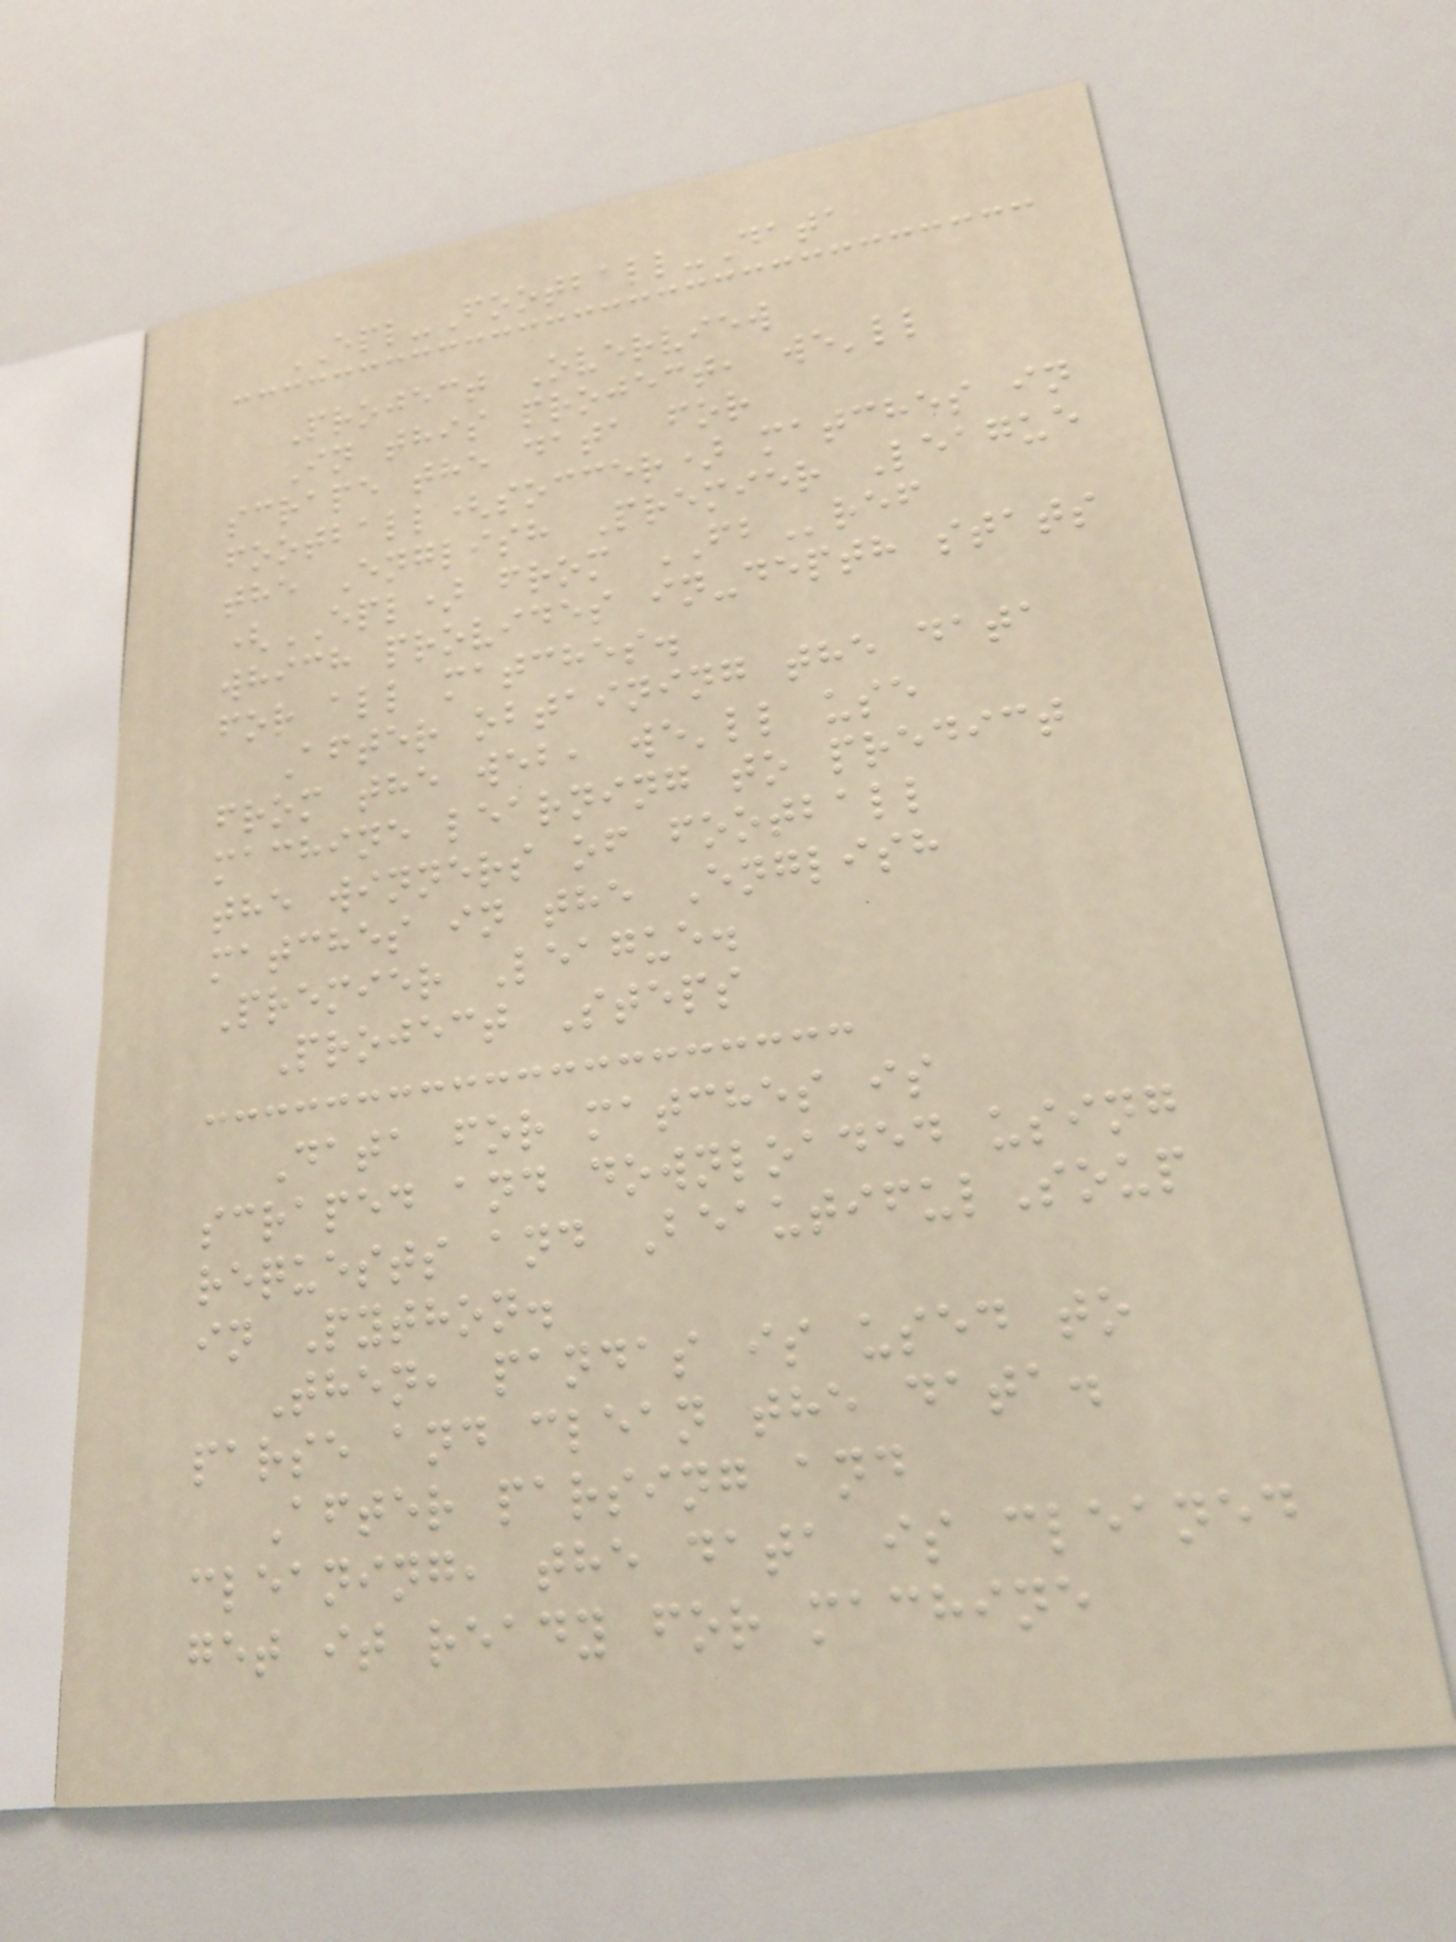EPL-Football-Data
Project Overview
In this project, we'll
scrape the data for
football(soccer) matches in
the English Premier League
(EPL) from FBref
which provides in-depth stats
for all matches.
After obtaining the data
from the web, we'll use
machine learning to predict
the winners of football
matches in the English
Premier League.
Project Steps
Data for matches is
scraped and downloaded using
requests and BeautifulSoup
in Python.
Then, pandas is used to
parse and clean the data.
After parsing and
cleaning, the data is cleaned
get it ready for machine
